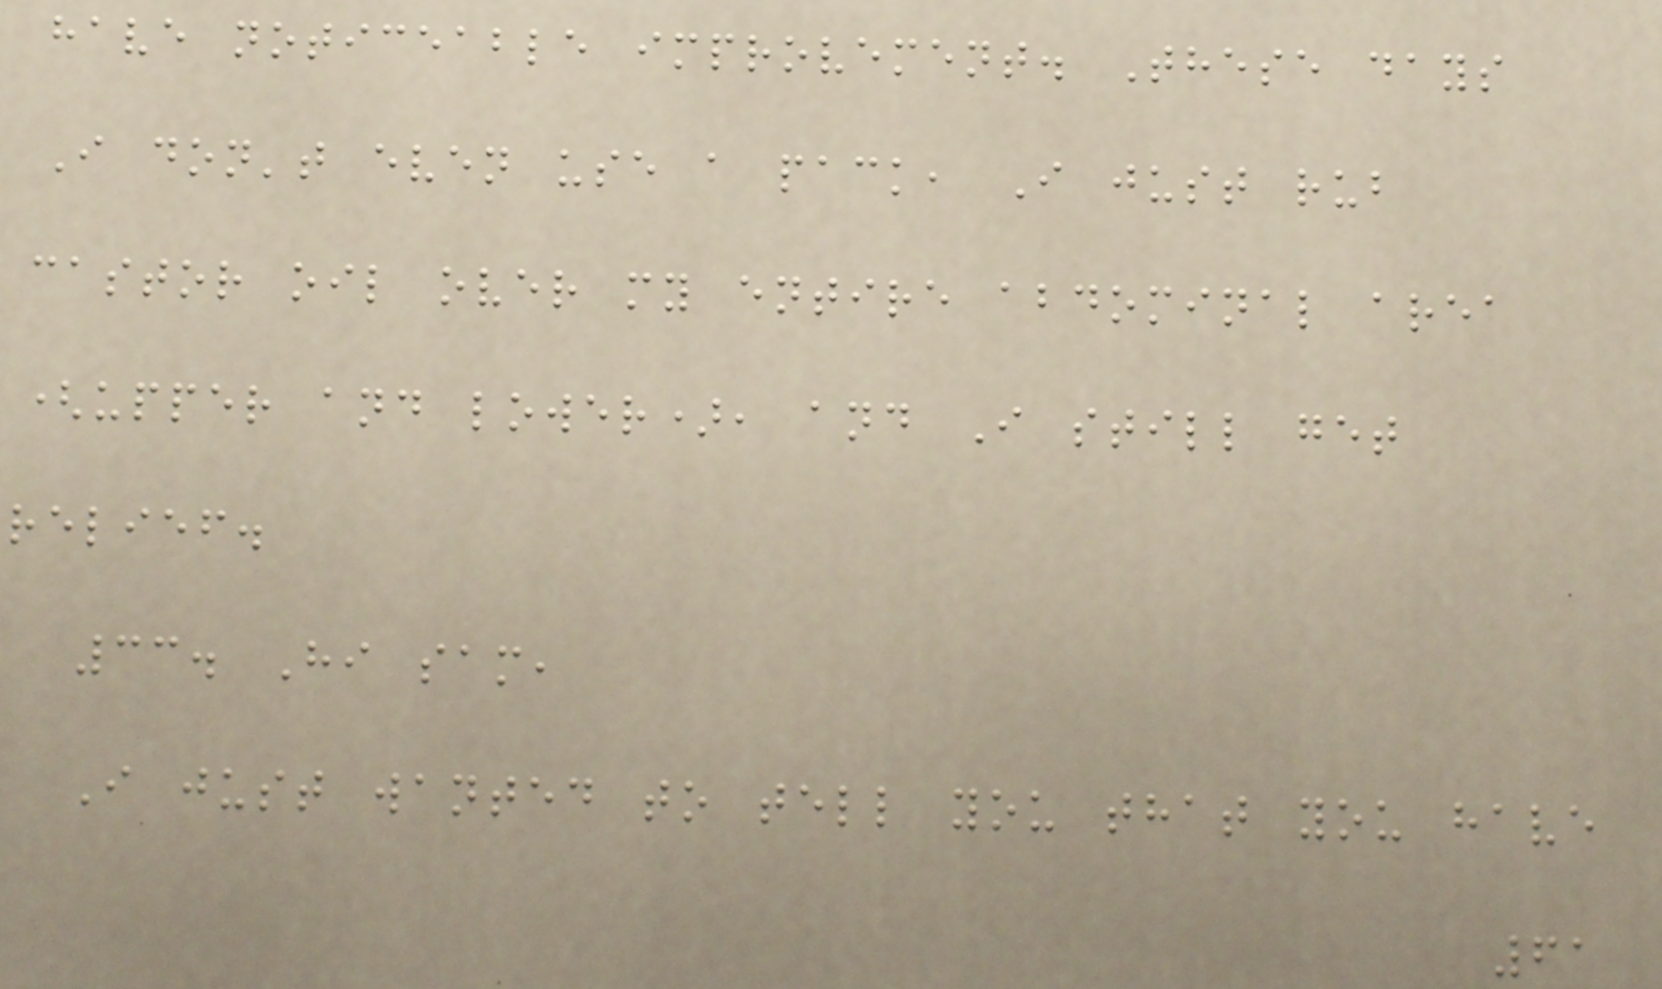have noticeable improvement. These days
I don't even use a pack, I just rub
castor oil over my entire abdominal area
(upper and lower), and I still get
relief.
33. Hi sam,
I just wanted to tell you that you have
61
